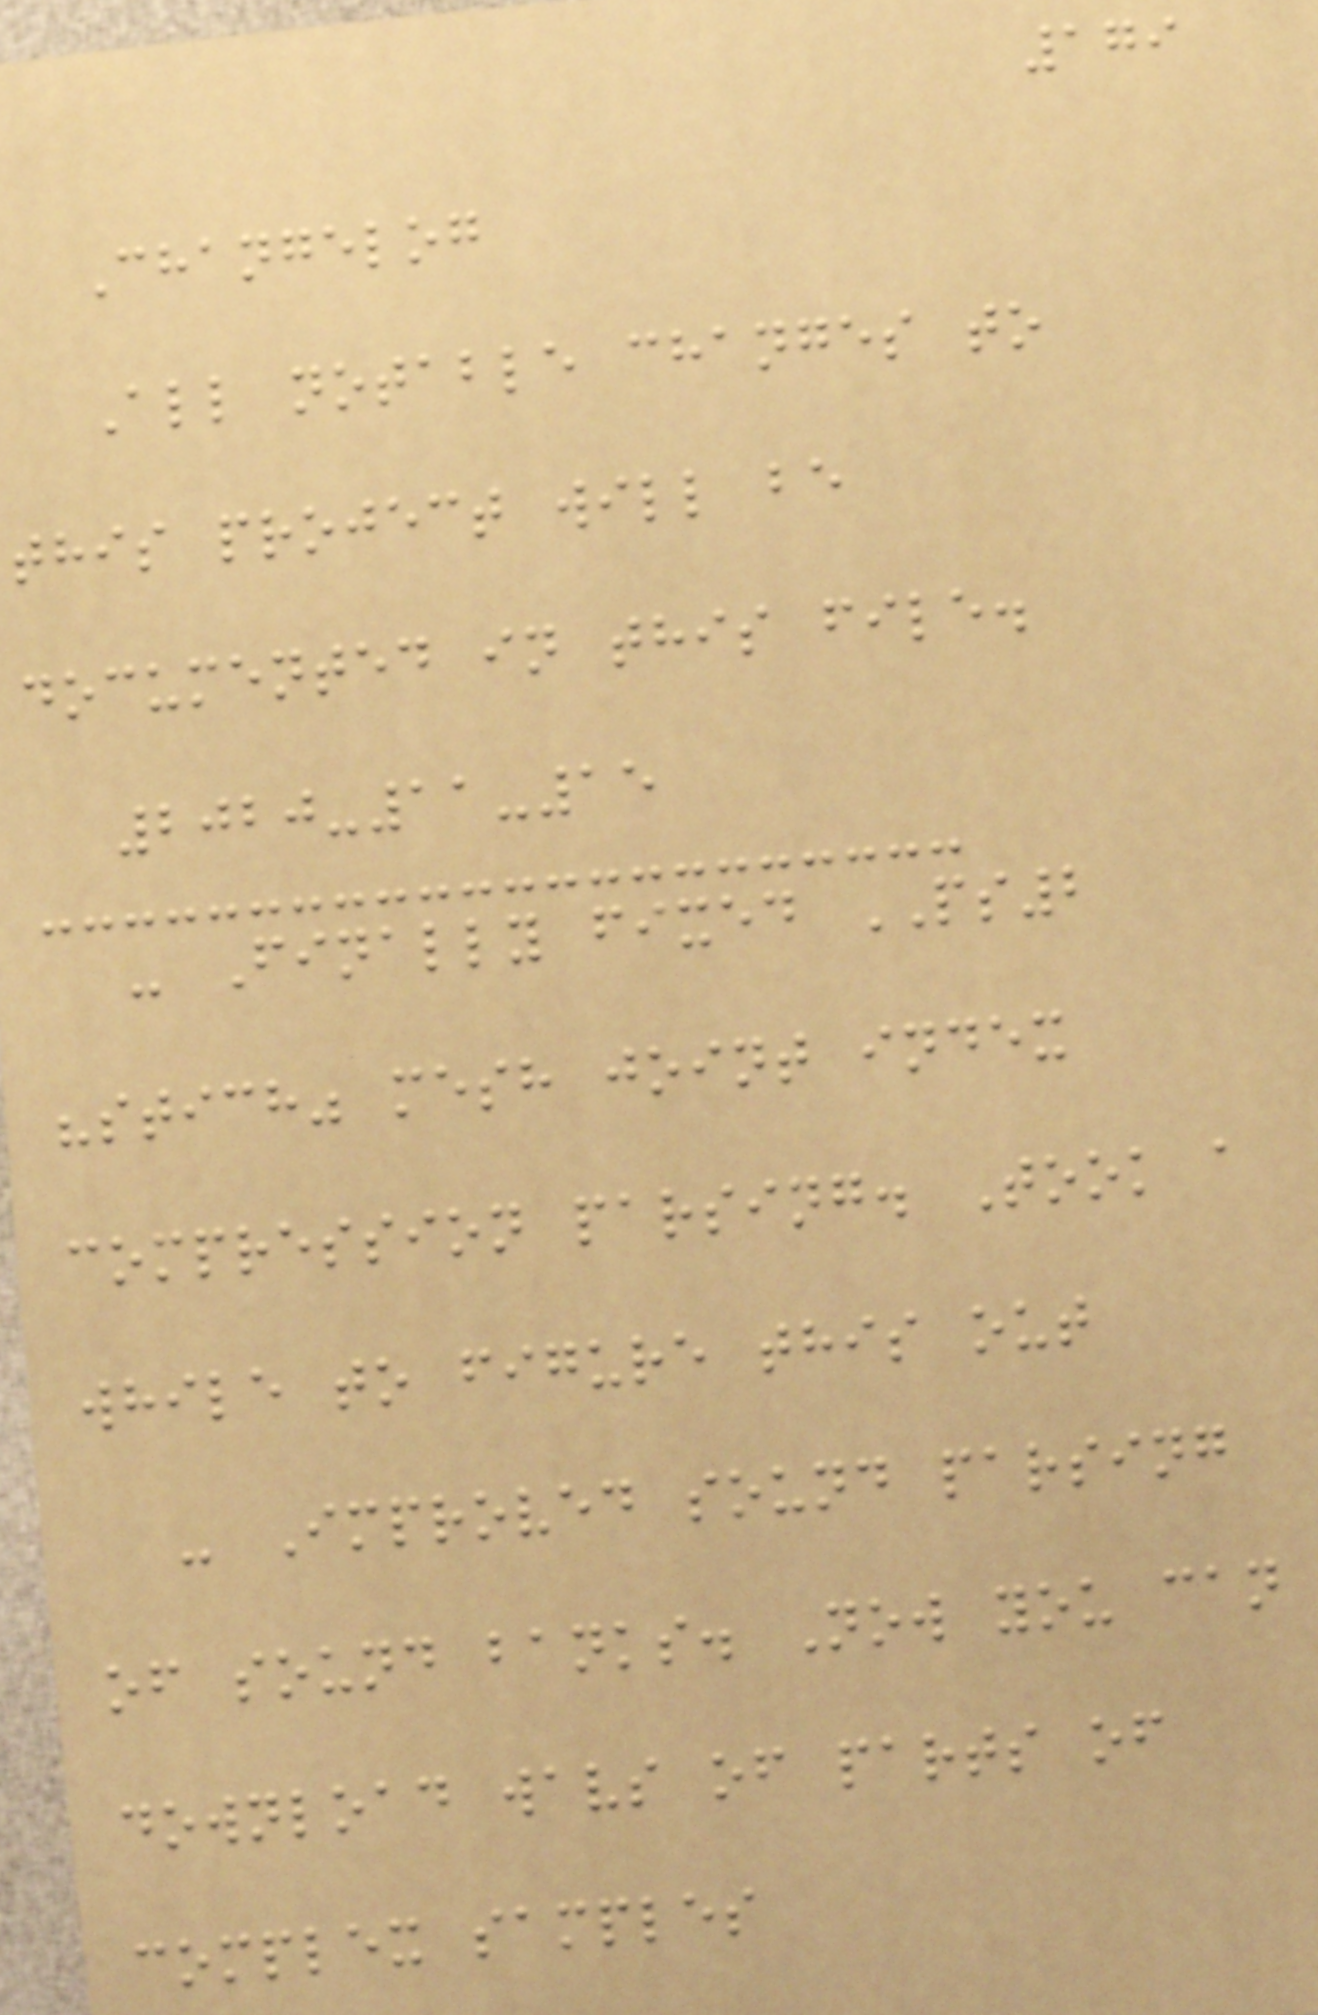179
Changelog
All notable changes to
this project will be
documented in this file.
2020-11-15
- Finally fixed PS2
"stich" mesh joint index
compression parsing. Took a
while to figure this out
- Improved sound parsing
of sound banks. Now you can
download wavs of parts of
complex samples
